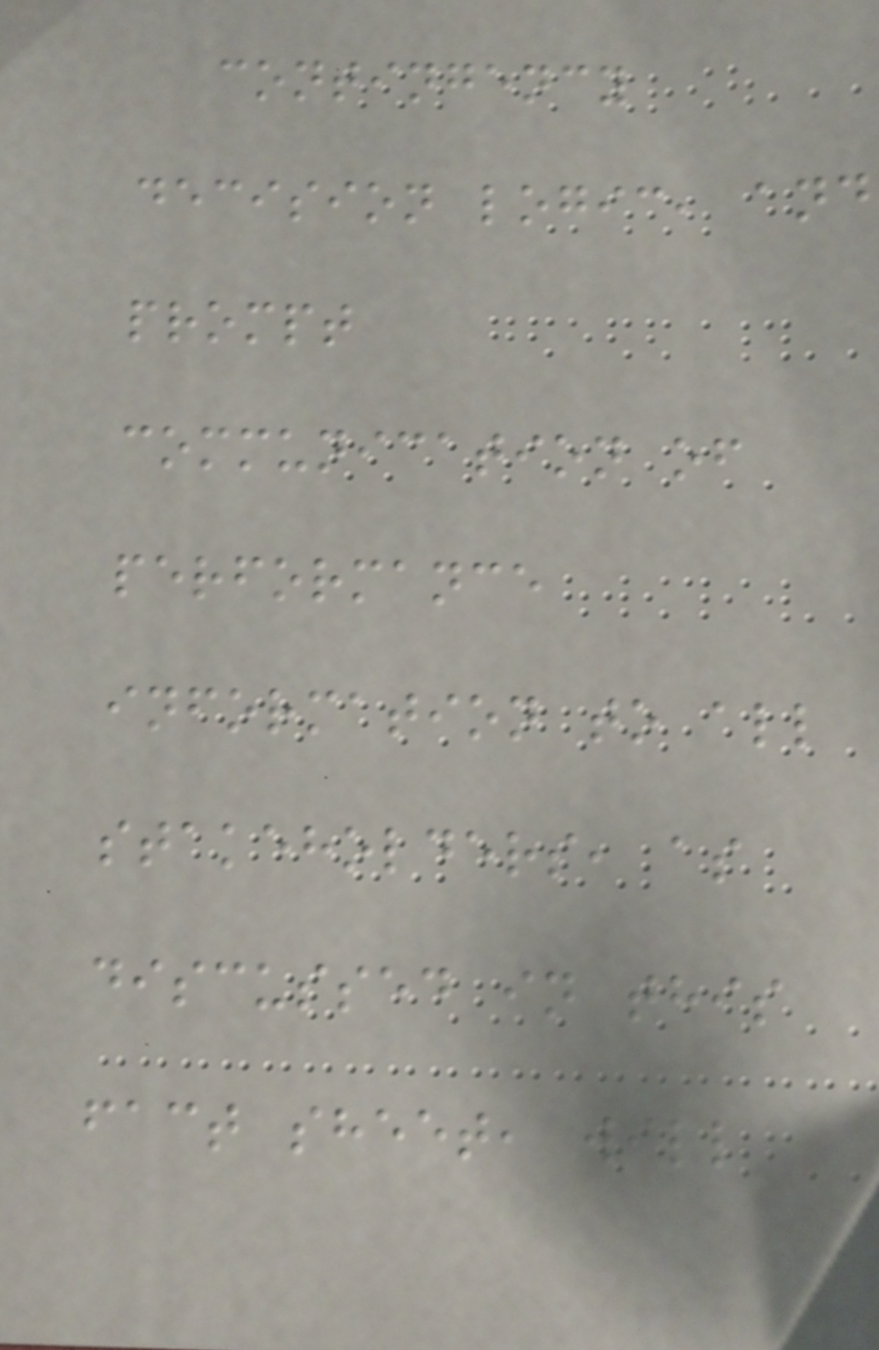contingency
decision logic, and
prompt
communication of
performance
information to all
stakeholders, as
discussed in this
fact sheet, will
